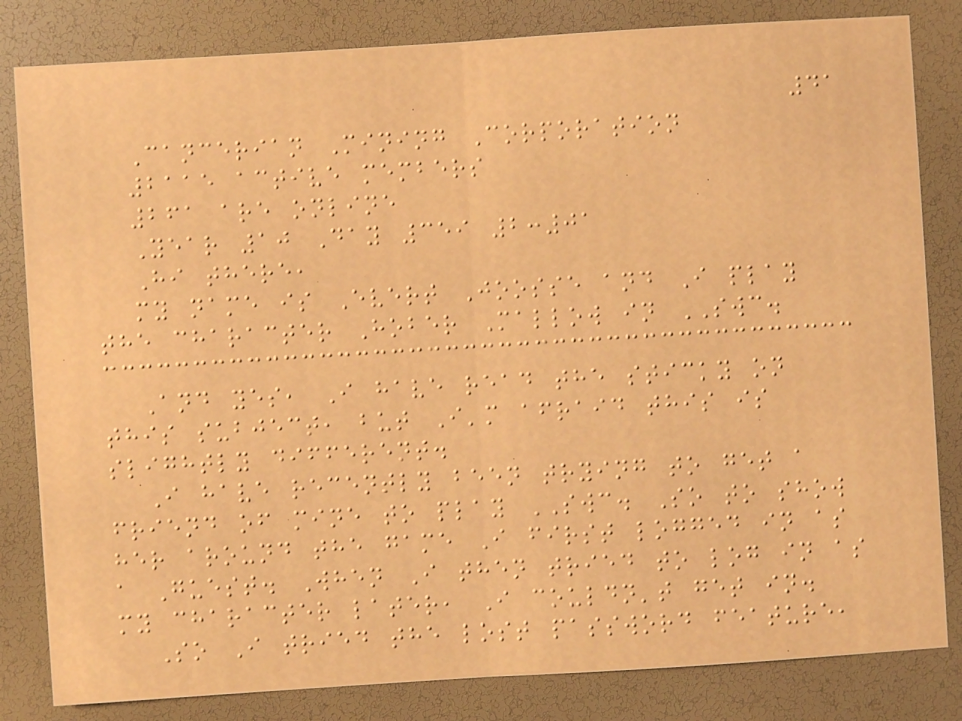41
Cancerian Mining Corporation
2115 active members
261 are online
Year 10 Day 359 2:01
Hi there,
my name is Evert Joosse and I play
the character Hober Mallow in SWC.
And yes, I have read the sticky on
this subject, but I'm afraid this is
slightly different.
I have recently been trying to get a
friend of mine to play SWC. So to show
her around the game I first logged in as
a Guest. When I then tried to log in as
my character later, I couldn't get in.
So I tried the lost password feature,
